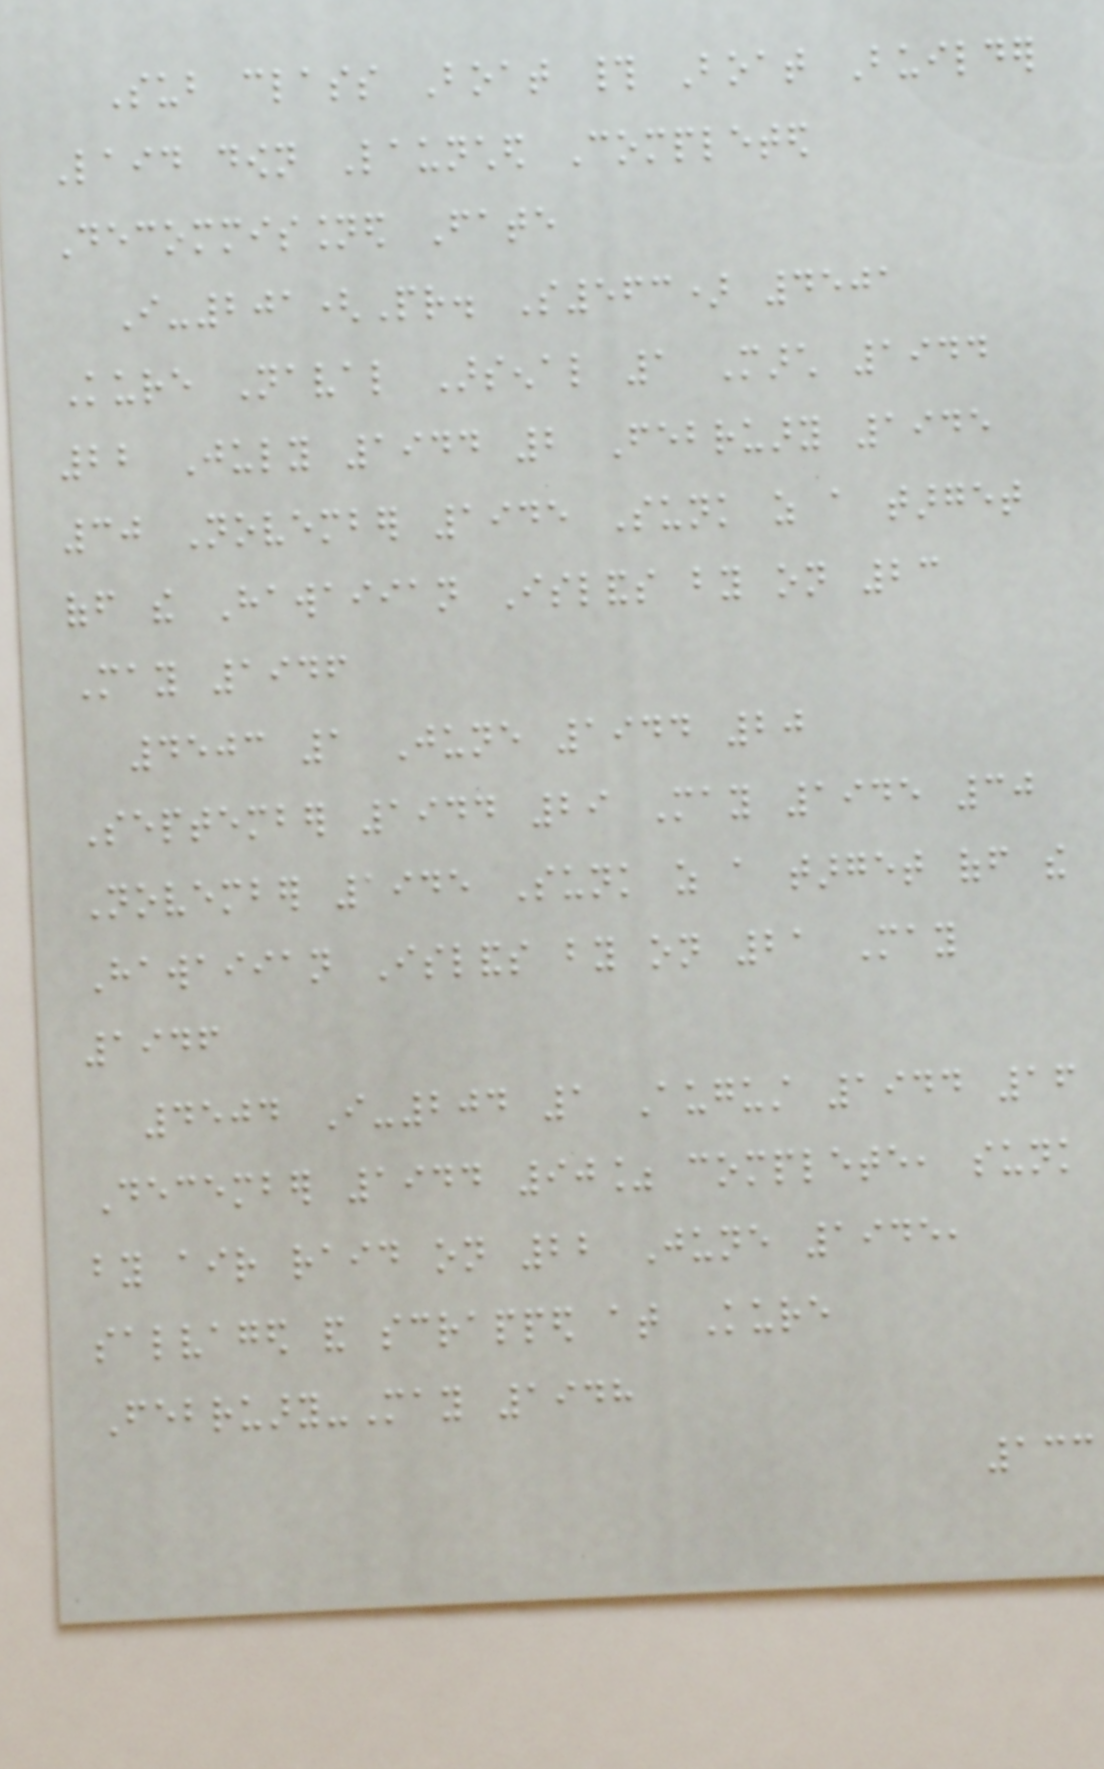Sub class Boat # Boat Builder
Laid down Launched Completed
Decommissioned Fate
I-201(Pr. S563) 4501
Kure Naval Arsenal 1 March 1944
22 July 1944 2 February 1945
30 November 1945 Sunk as a target
off the Hawaiian Islands by on 23
May 1946
4503 1 June 1944 20
September 1944 29 May 1945 30
November 1945 Sunk as a target off the
Hawaiian Islands by on 21 May
1946
4504 I-204 1 August 1944 16
December 1944 90% complete, sunk
by air raid on 22 June 1945,
salvaged and scrapped at Kure
February-May 1948
133
